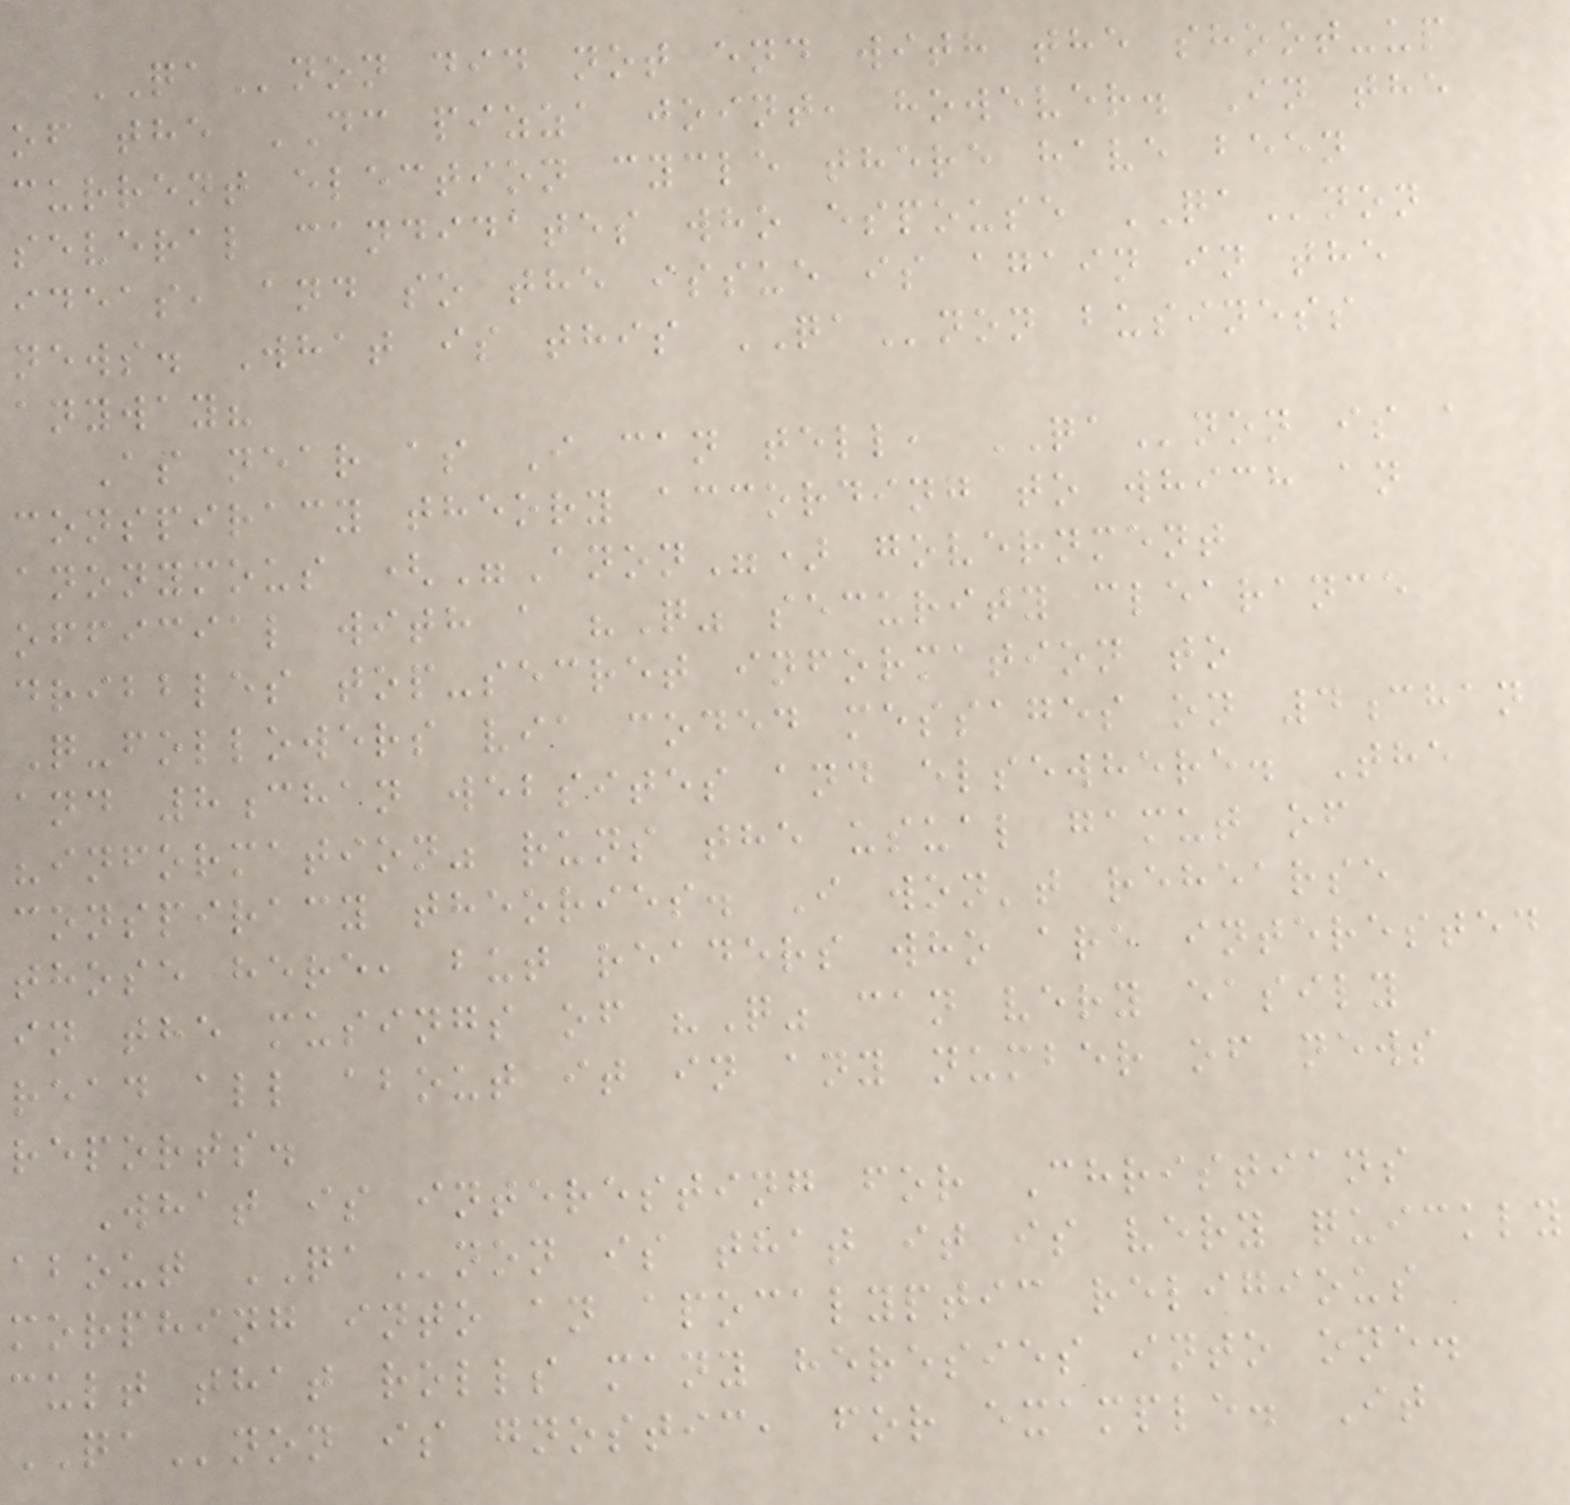QAnon did not end with the shoot-up
of the DC pizza joint, however. In the
current election cycle there have been
several candidates who espouse QAnon
ideas, and so the issue is again in the
news. What is this QAnon business
anyway?
As near as I can tell, QAnon is a
conspiracy theory according to which an
anonymous ("Anon") government
official with a "Q" security clearance
dribbles top-secret information to
Q-followers via coded messages on 4chan
and 8chan websites and elsewhere. The
"information" runs the usual gamut of
conspiracy theories. I won't rehearse
those here, but readers who are interested
in the musings of "Q" can very easily
read all about it in any number of news
reports.
What is interesting for Christians
about QAnon is that it is very quickly
morphing into an apocalyptic religious
cult that rolls many heresies into one.
QAnon is gnostic, for example. It
